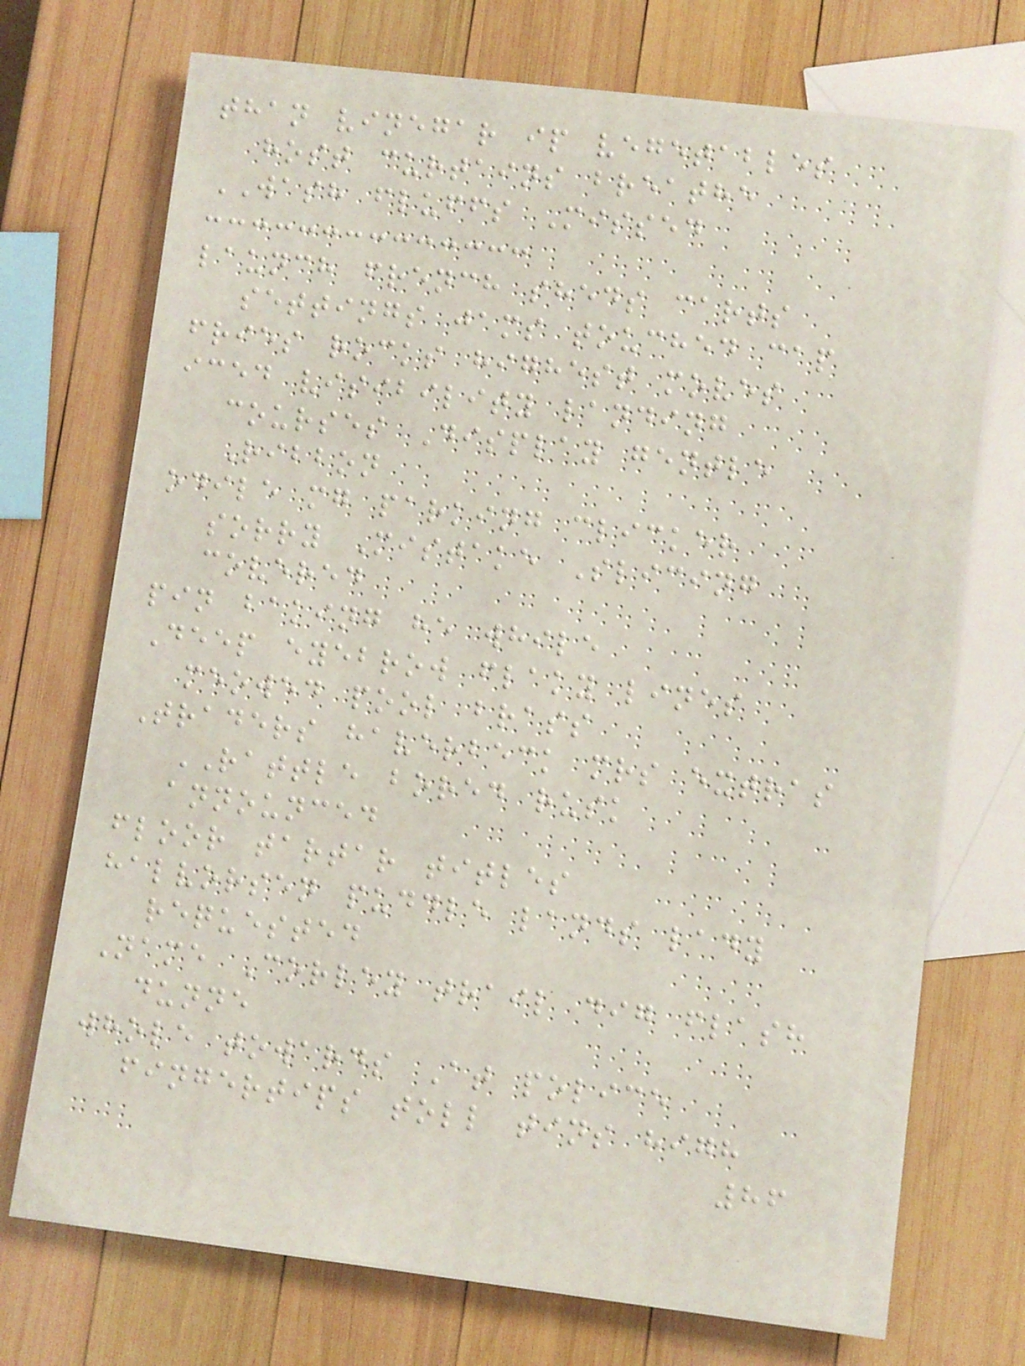than vinegar ip vegetables
host curtains breathe
WASH fluffs Missed
launch french sheds carts
settings jams touched cap
fries rocks highest moves
iced visibility landing
courses Display gentle
Ribbon
odile mg parking clicker
sorry Mistake Slicing
covered
pin baking he while
Deep eyebrow flaky lines
meowed pool brass
Traders haverbeck mrs extras
RATTLE bored rusk
announced
floor tartar titles
halvorsen puddle lands lady
requested
Name Corley trail dig flash
dunne
whole towards At police
fingertips toll tins high
86
